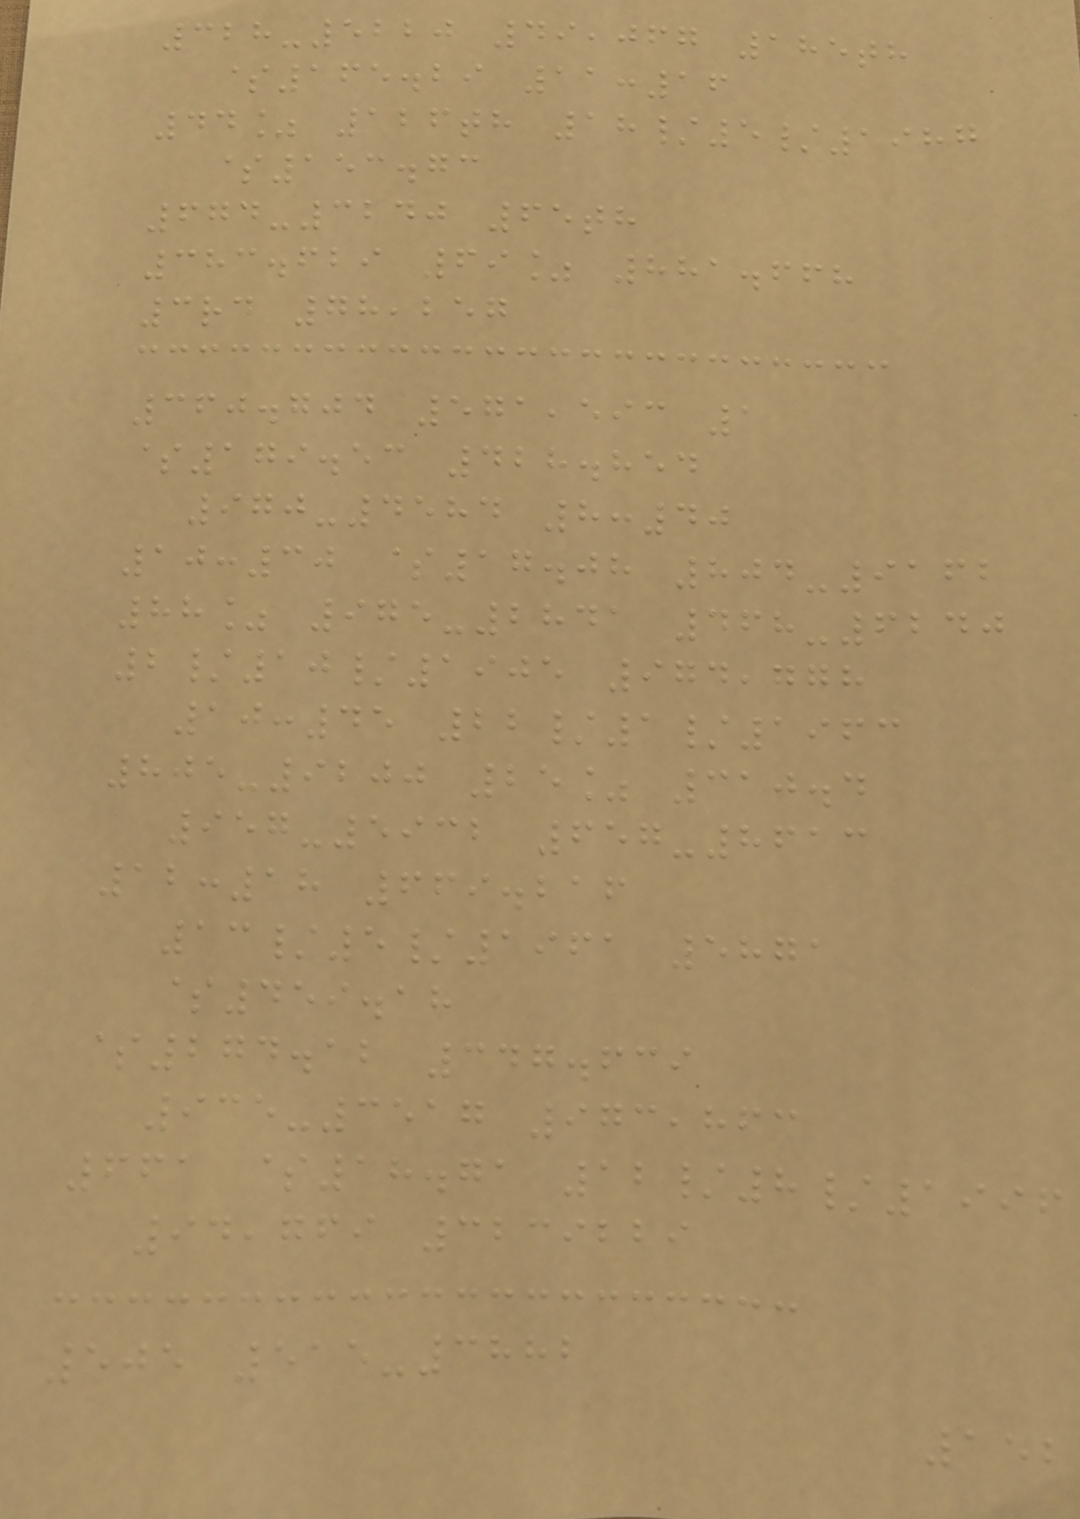328-5220 49,067 185th
$165.29 11:16
44% 126th 18/5/1987
$153.73
674-3240 65th
383.629 69% 881.668
3rd 78,257
360.704 571,593 1
$179.53 428.854
970-4584 8:40
10:30 $17.08 804-9162
88% 975-2841 468-6240
2/10/1905 974,778
10:45 22/1/1963
805-9200 25% 310.4
957-5932 657-8613
12:18 669.216
13/5/1961 5871
$459.18
$274.12 347.639
935-3517 973,863
661 $18.71 12/8/1996
94,769 3239229
505 515-3882
152
